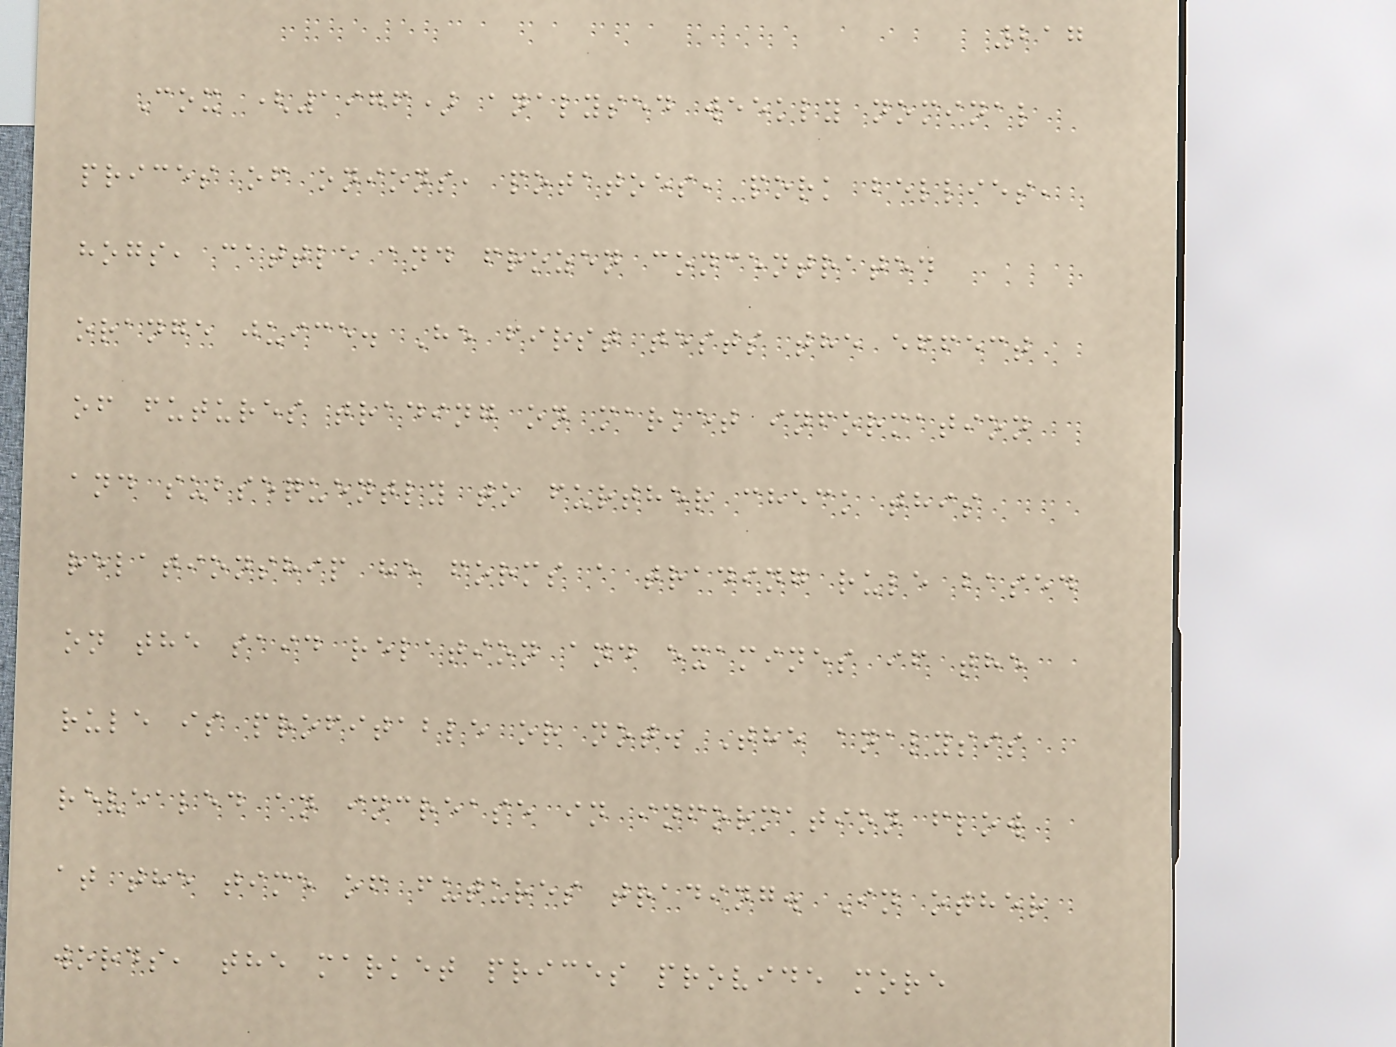217
Cox (1976) analysed weekly nominal
prices of onions, potatoes, pork bellies,
hogs, cattle and frozen concentrated
orange juice. He first tests the effect
of futures trading on market information
and subsequently to further check this
relationship he forms a trading rule based
on the said relation and examines if the
rule is profitable or not. The analysis
revealed an increase in information flow
at the time of futures trading. In other
words, the market prices provide more
